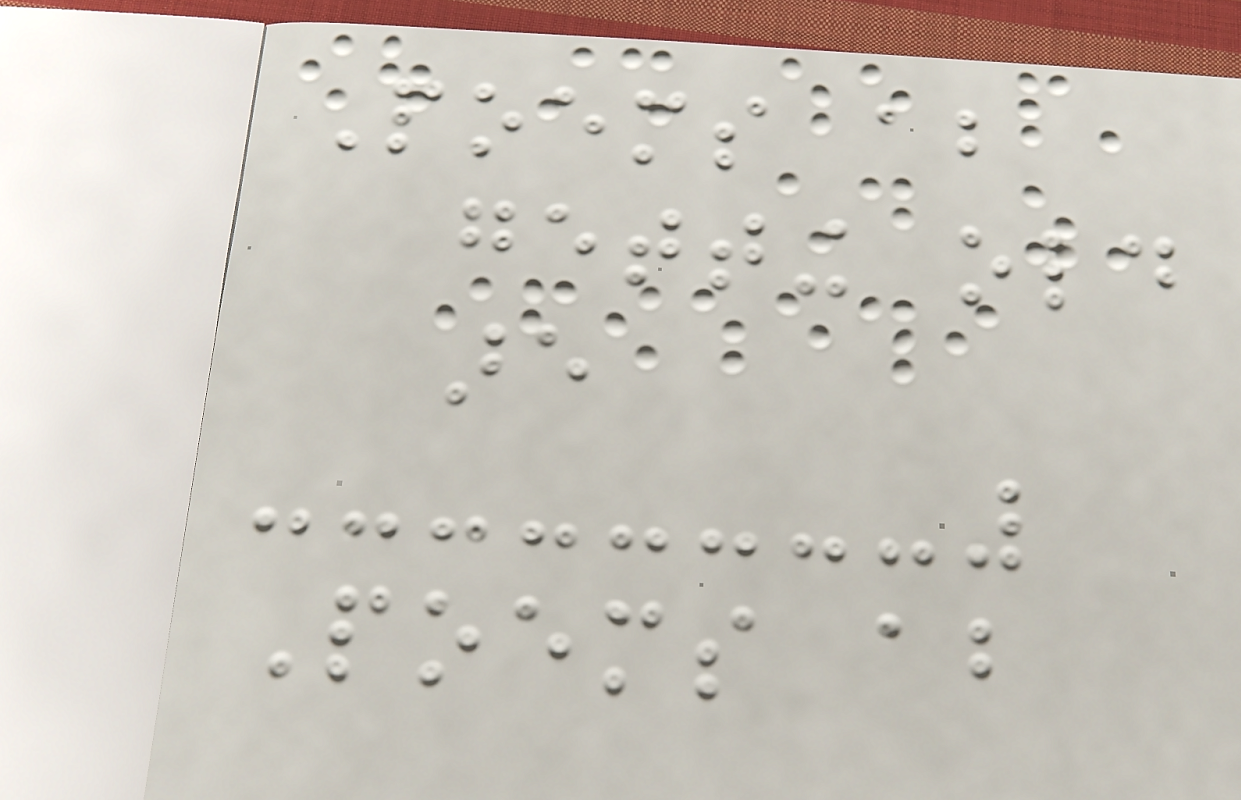Poems about
getting old
are
Poems about
